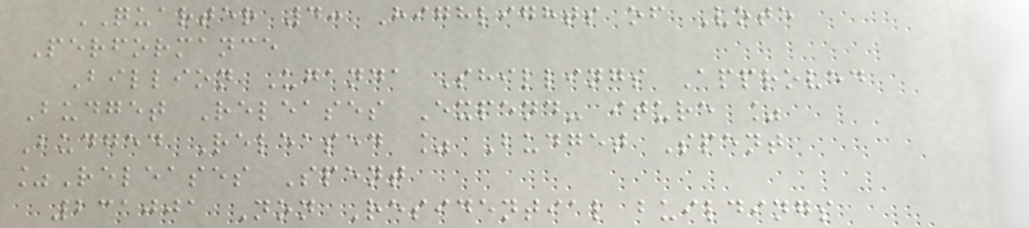QUARTER 4: Highlights of Vote
Performance
Billion Uganda Shillings Approved
Budget Releases Expend- iture %
Budged Released % Budget Spent
%Releases Spent
231001 Non Residential buildings
